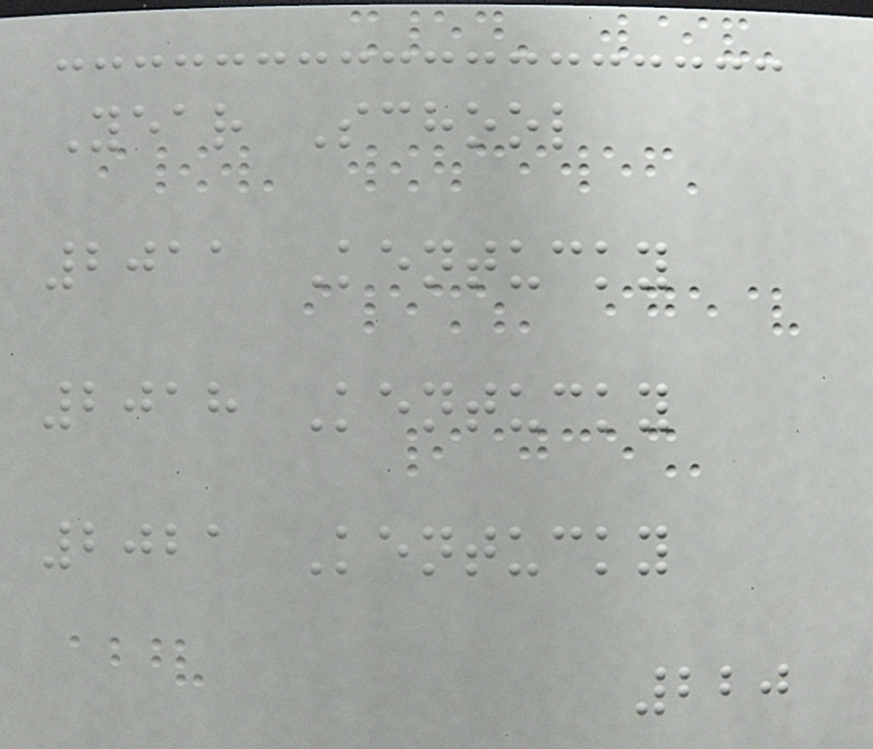Year School
2011 Kentucky
2018 Kentucky
2021 Kentucky
220
